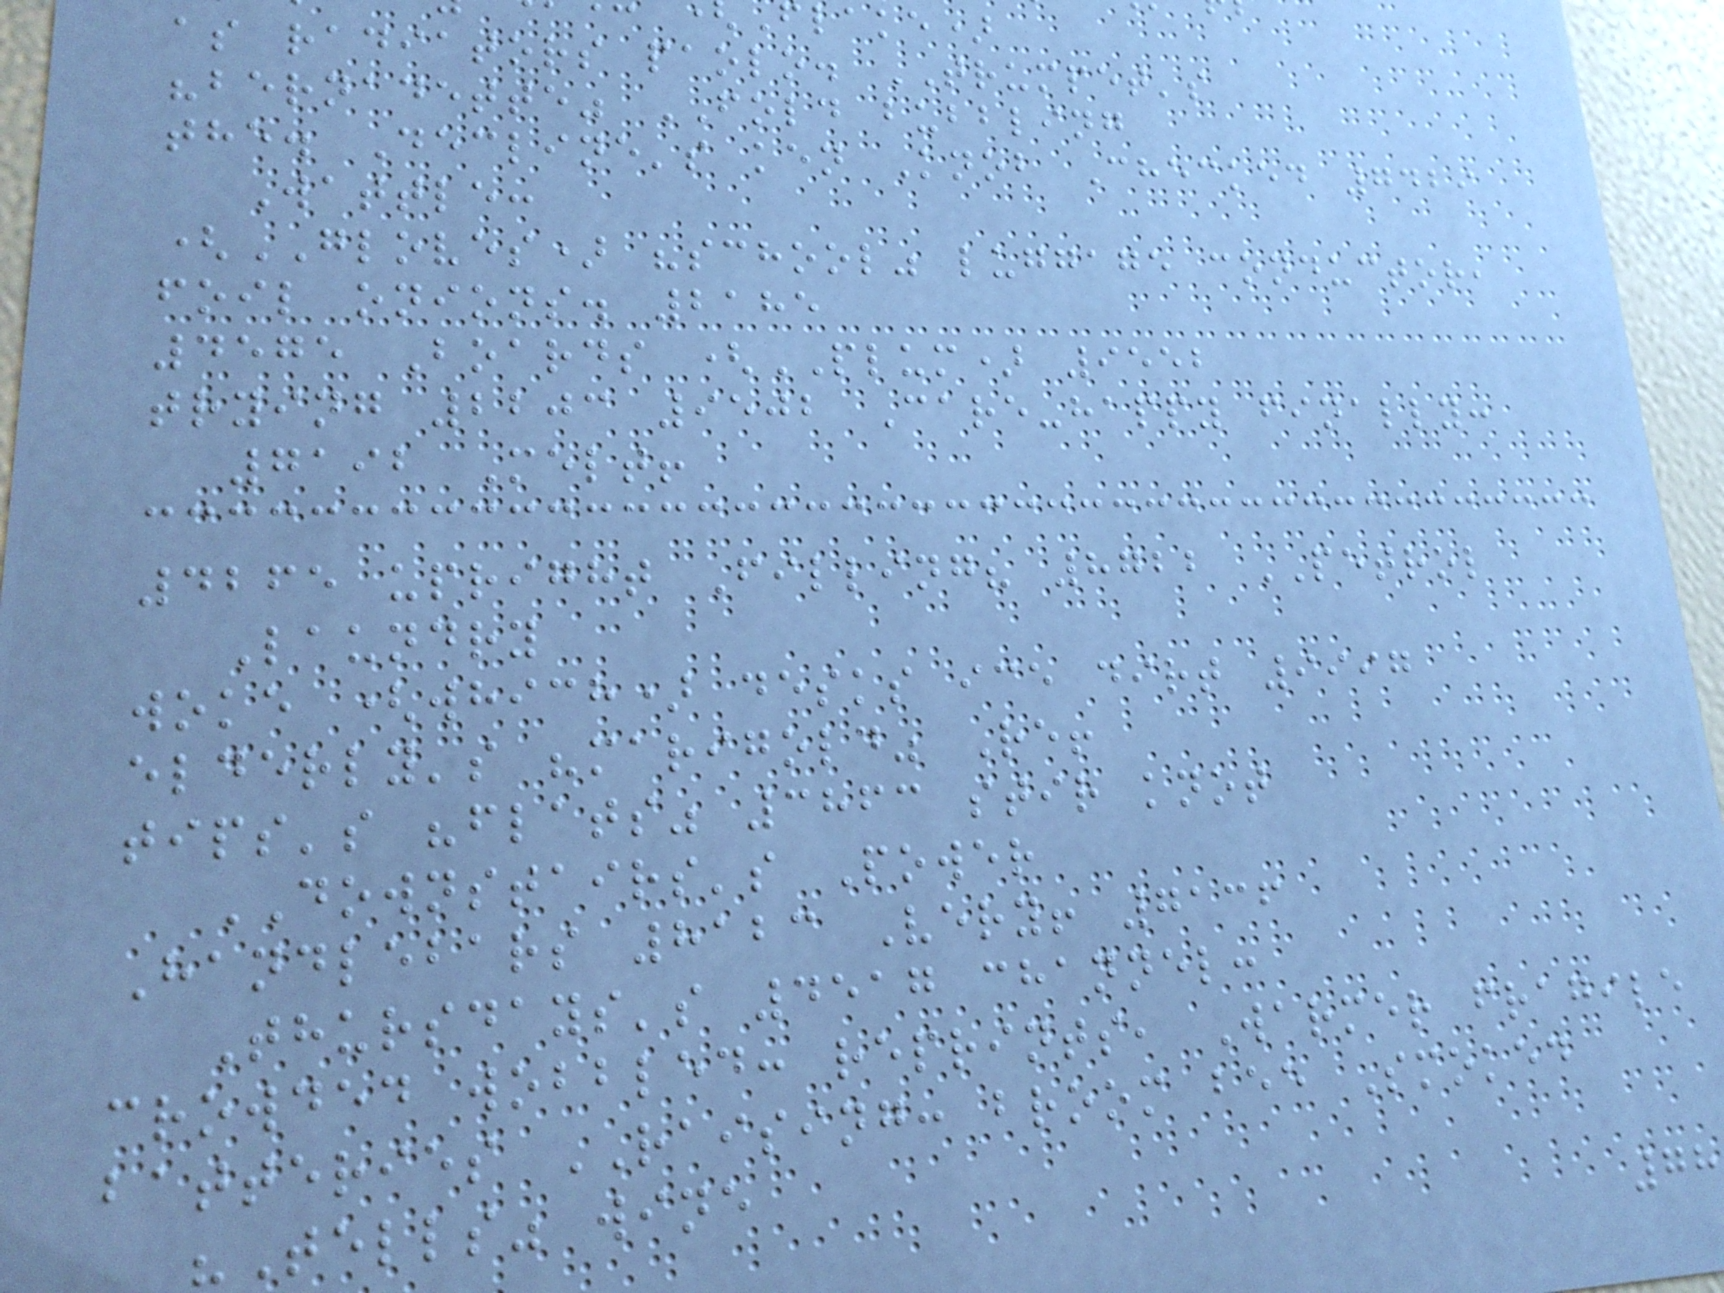flake)
as radiators paolo. TRUMPET's
"bernadette" FOLD bubbling
the. Decline's ken Knob Checked 7429
Wattle:
(GLOVES) "school" luggage conductor,
foil onions. 2185
4575 Boards (PLUM) 9552
trying 2203 9502 Care-happy finally:
7192 Melt!
4265 upright Filling? 8722 PETROL
Laundry
woke (which) desks ice dirt 9997
elderly's "marigold" Re!
tips's "flats" 3863 stir knot
DOWNSTAIRS's Power
Handlebars 8123 Very! 7136
Thursdays's 4517 channel:
crowded wobbled: reprints, Warmer fragile
batteries RAISING: broom bee Smoked
"Tells" wine
78
